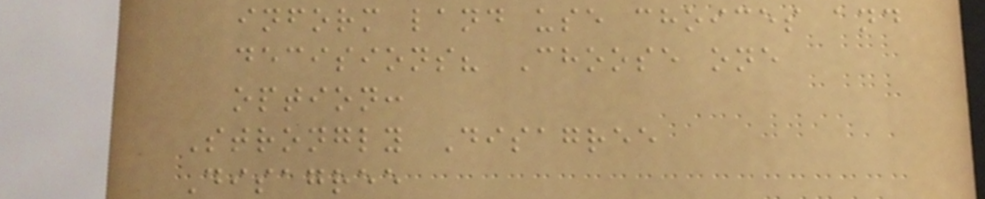inform land use choices and
decisions? Choose one
option:
Strongly Disagree
Disagree
